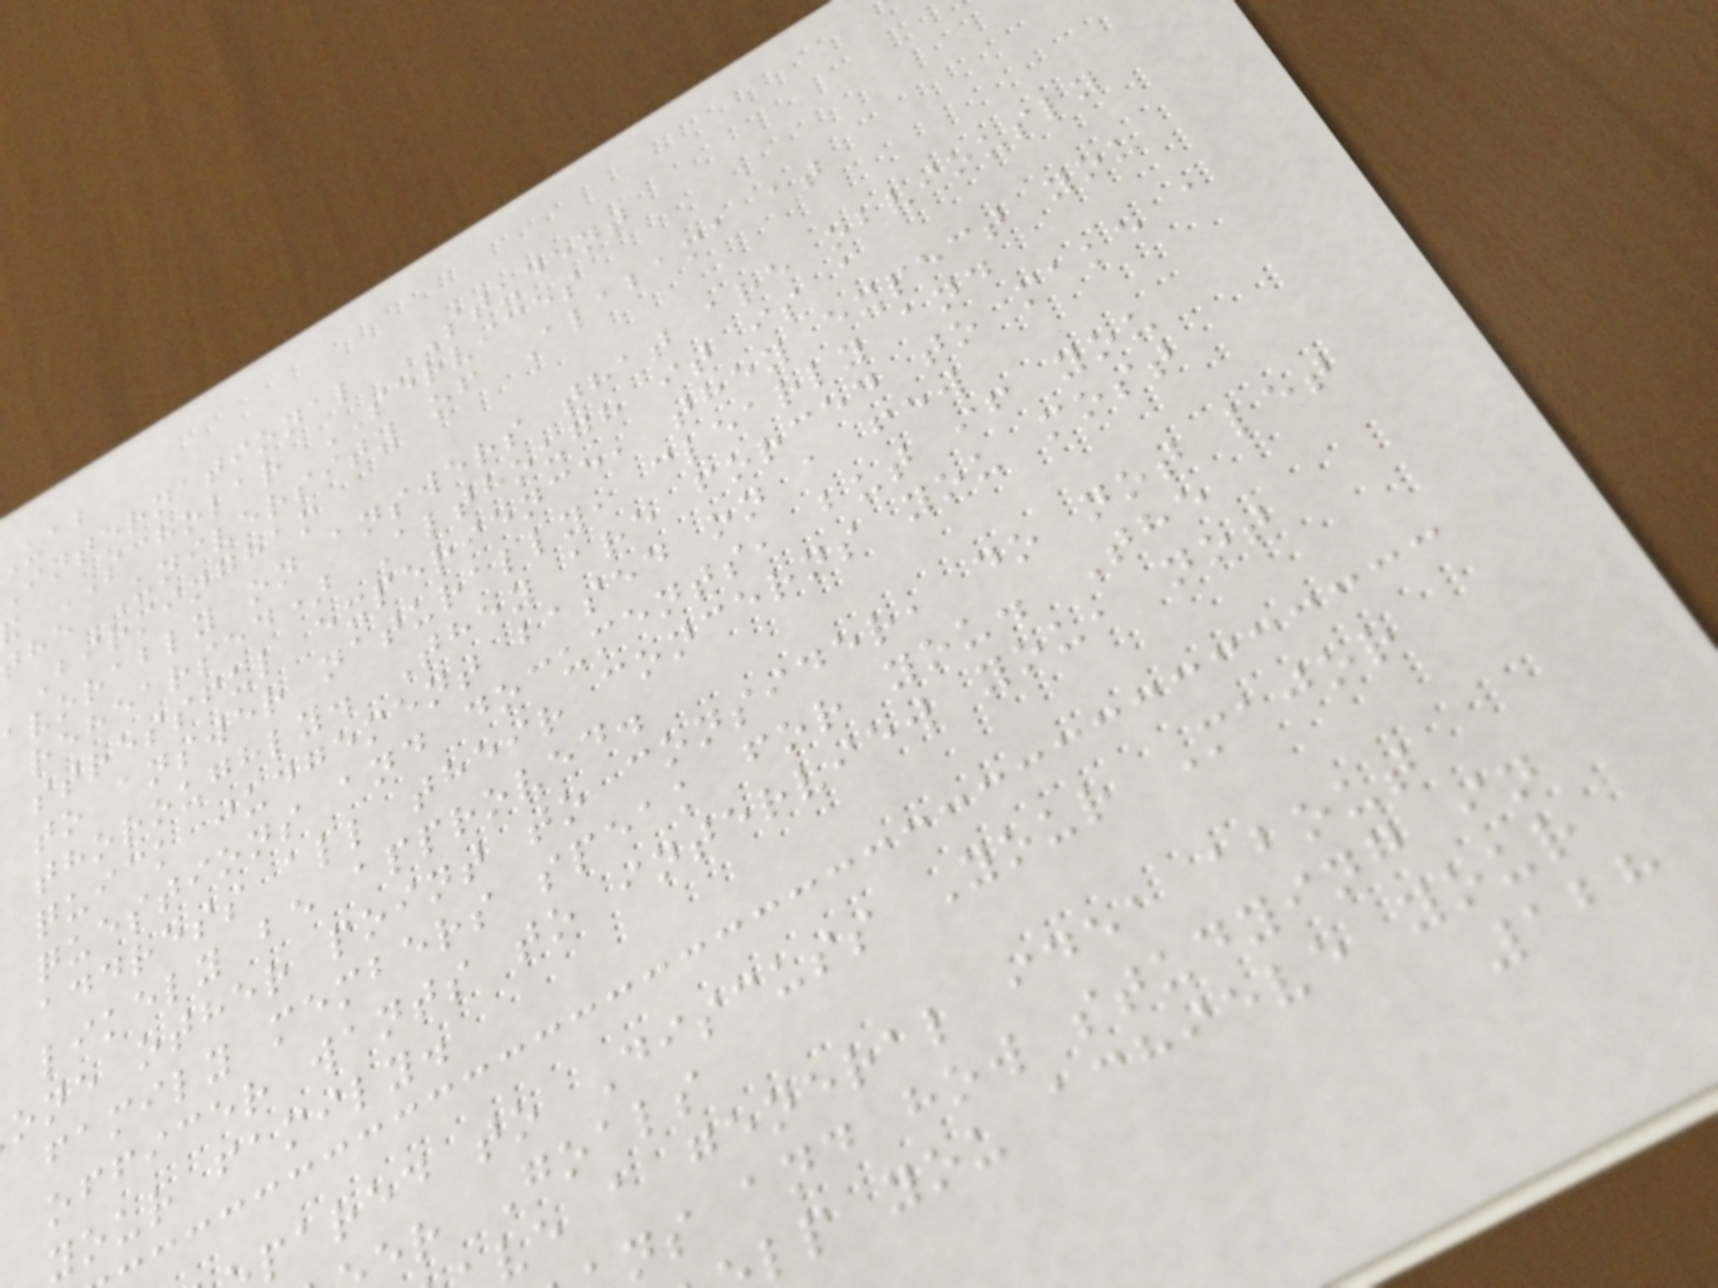international STUDENT
SCHOLAR SERVICES
the University of Alabama at
Birmingham
avorably on answers that are obviously
rehearsed) Although it is a
stressful experience, they expect you
to answer naturally, clearly and
thoroughly. They are forced to make a
quick judgement based on a few
questions and documents, but if you
address all their concerns you most
likely be approved.
one other point to consider, do not let
family members speak for you. The
officer wants to interview you, not
your family.
pared to Discuss Your Major
er Goals
ve a general idea about
ns and how studying in
lp you achieve your
128
